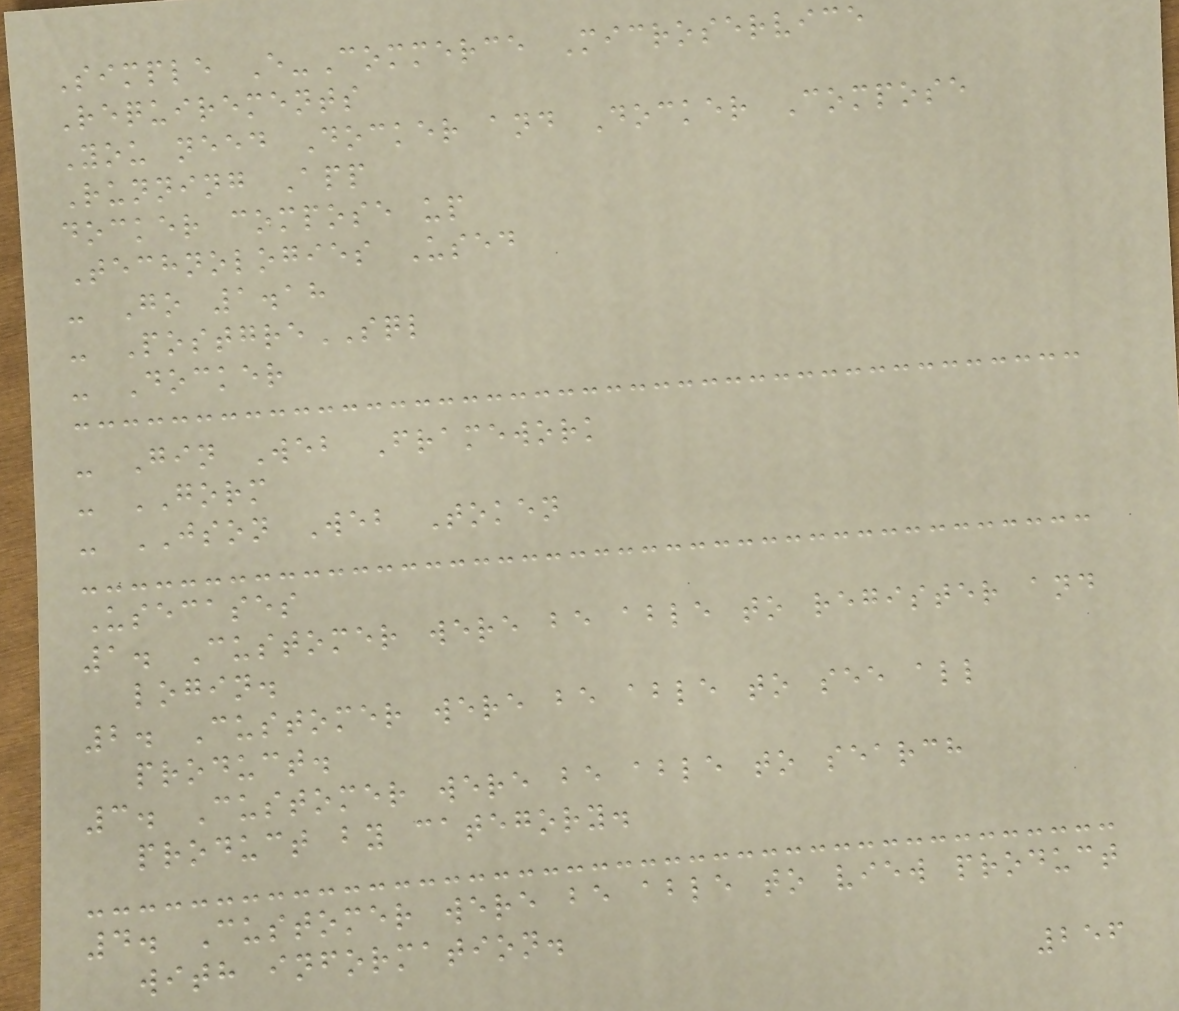Simple E-Commerce Microservice
Requirements
You need Docker and Docker Compose
Running App
docker compose up
Technologies Used
- Go 1.18
- PostgreSQL
- Docker
- Gin Web Framework
- GORM
- JSON Web Token
Usecases
1. Customer were be able to register and
login.
2. Customer were be able to see all
product.
3. Customer were be able to search
product by category.
4. Customer were be able to view product
with information.
256
